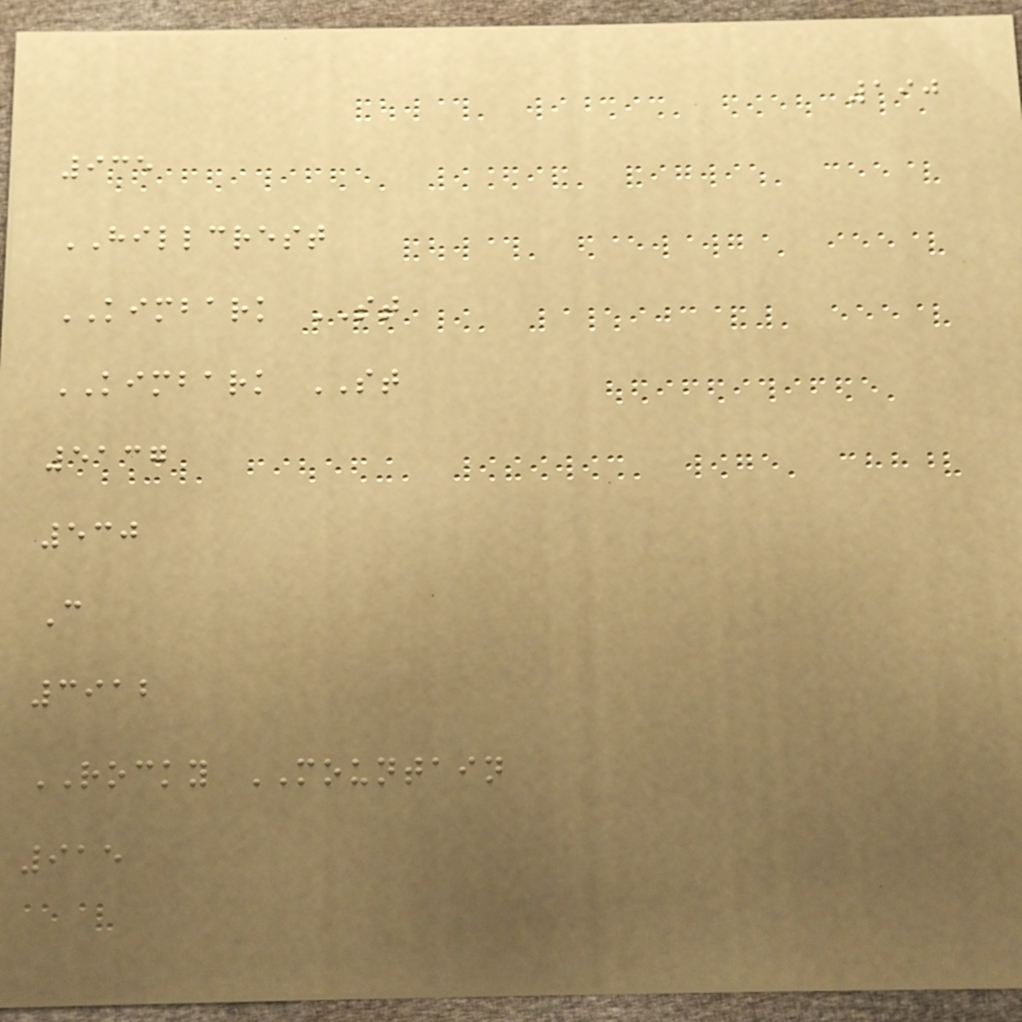190
935
HILLCREST
KIMBARK ST
KIMBARK ST
5137
530
C
3912
ROCKY MOUNTAIN
915
